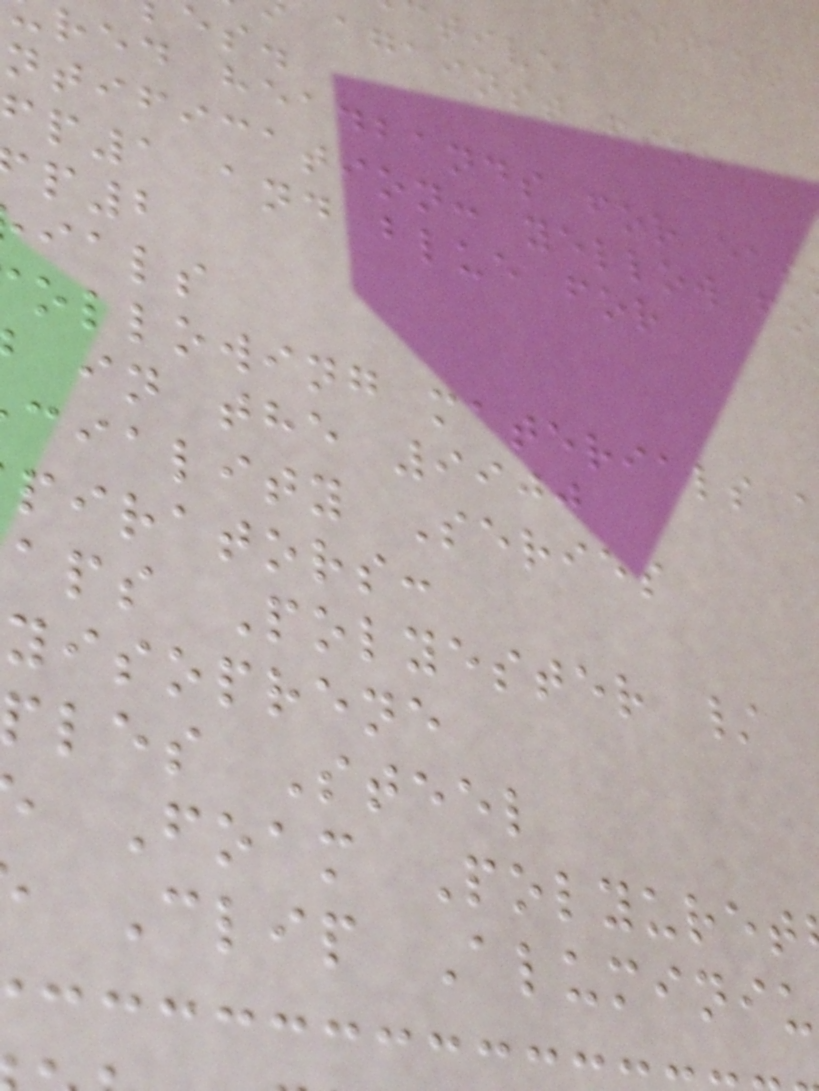against fine
red headbands for eas
ntification: yellow fo
fp1 and blue for
ials
ollowing materials
in the 9900
ciality Series
pirators:
aps Polyester /
yisoprene
les Steel
Foam Polyuret
Clip Aluminiu
